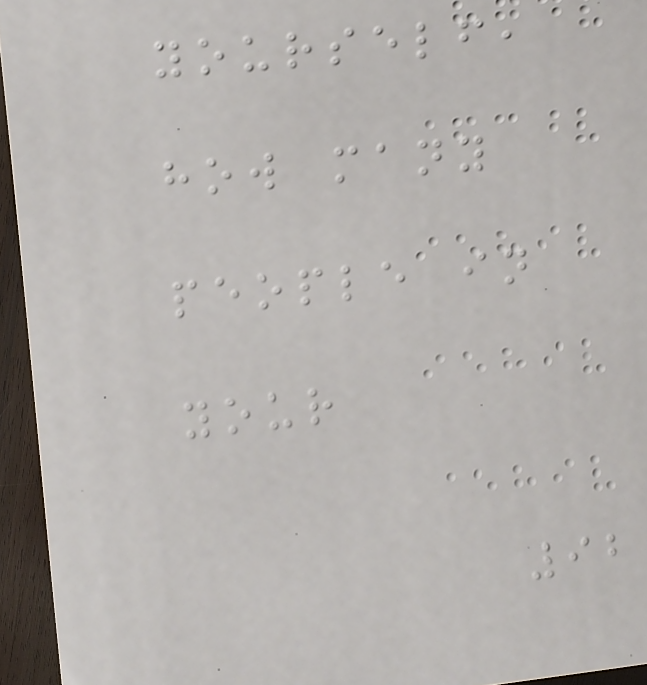yourself,
how many
people in
your
92
